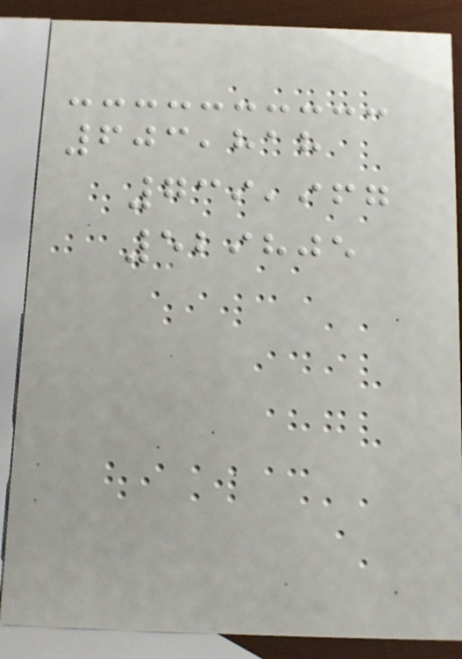603,818
739,967
529805
